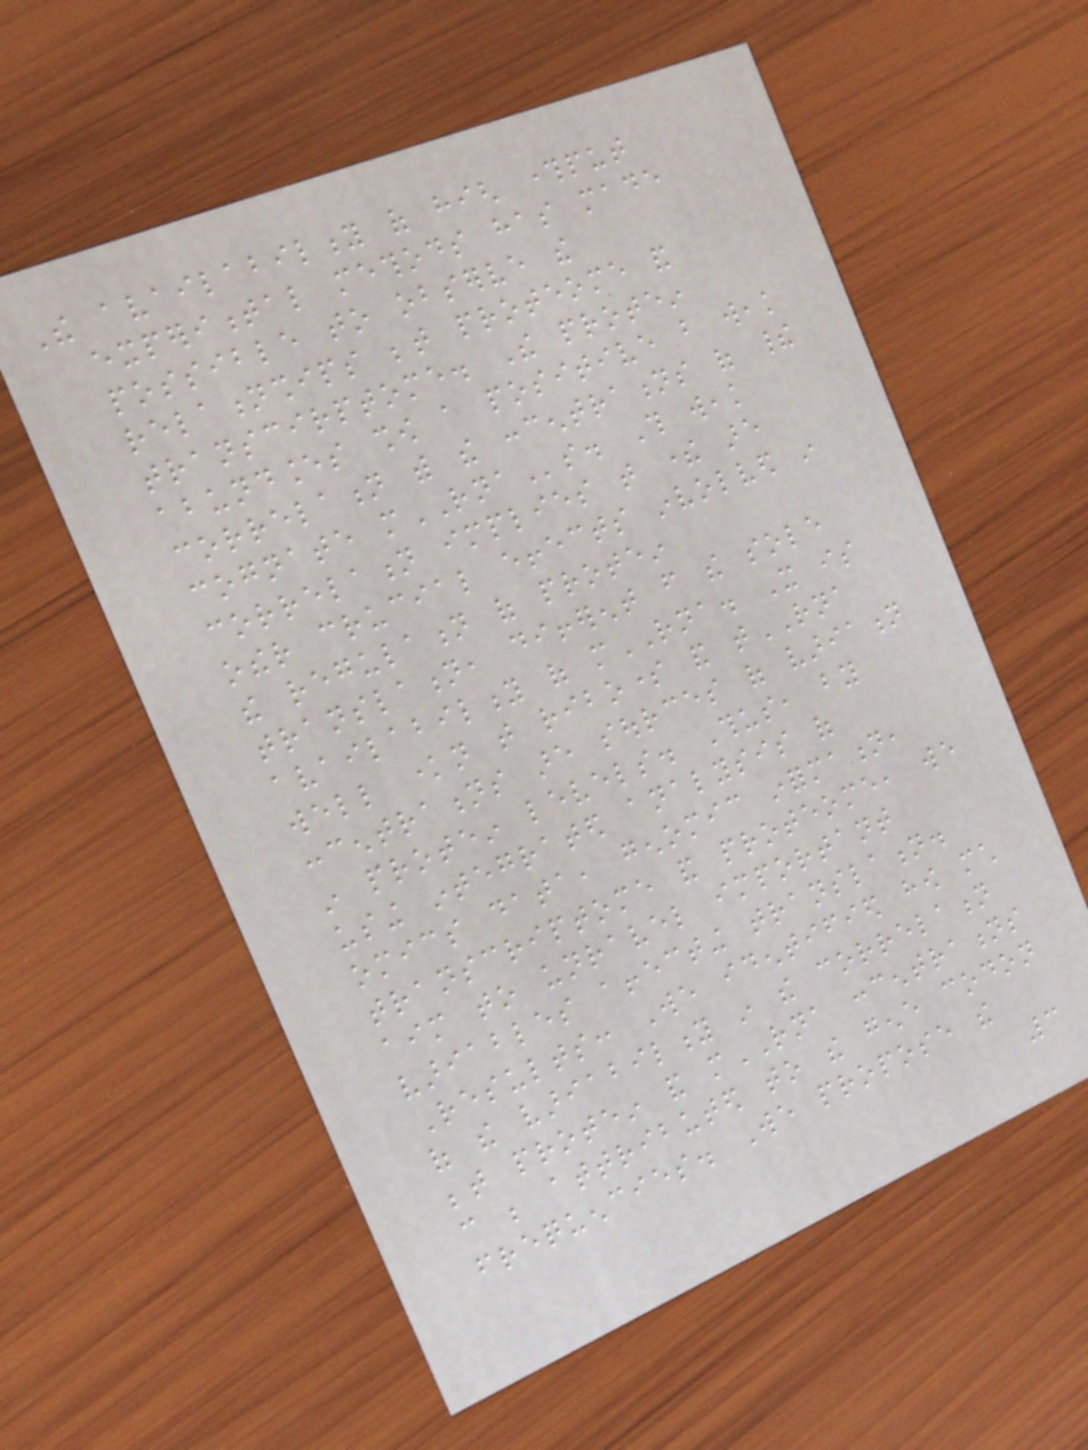The availability of high throughput
experimental methods has made
possible to observe the
relationships between proteome and
transcirptome. The protein
abundances show a positive but weak
correlation with the concentrations of their
cognate mRNAs. This weak
correlation implies that there are
other crucial effects involved in
the regulation of protein
translation, different from the sole
availability of mRNA. It is
well known that ribosome and tRNA
concentrations are sources of variation
in protein levels. Thus, by
using integrated analysis of
omics data, genomic information,
transcriptome and proteome, we
aim to unravel important
variables affecting translation.
Results: We identified how much
of the variability in the correlation
between protein and mRNA concentrations
can be attributed to the gene codon
frequencies. We propose the
3
